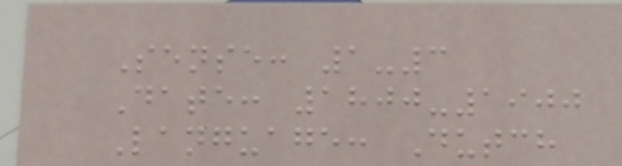Sense: 1-3
Date: 1800-1900
Language: Dutch
